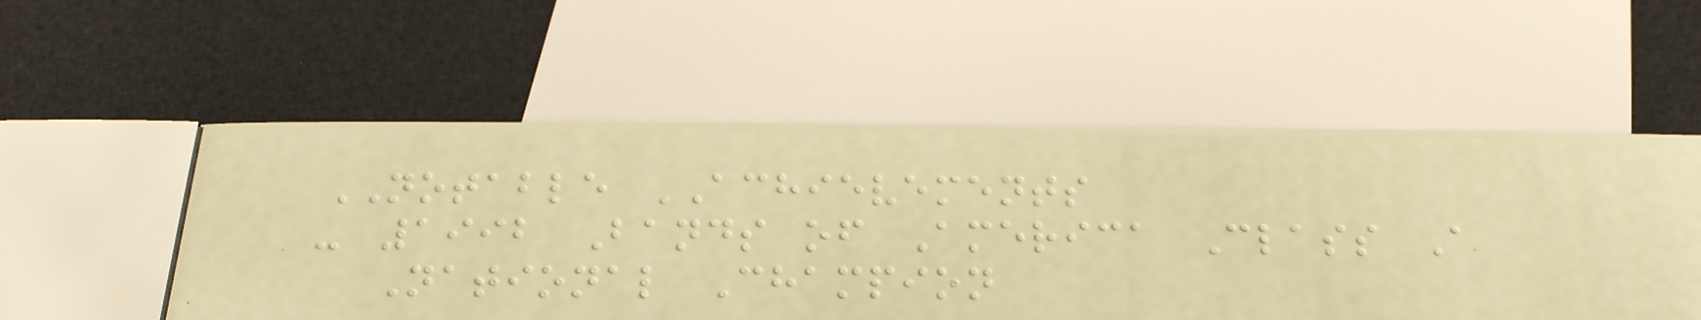NOTABLE ACHIEVEMENTS
- 1992 Bands of America Class A
National Champion
